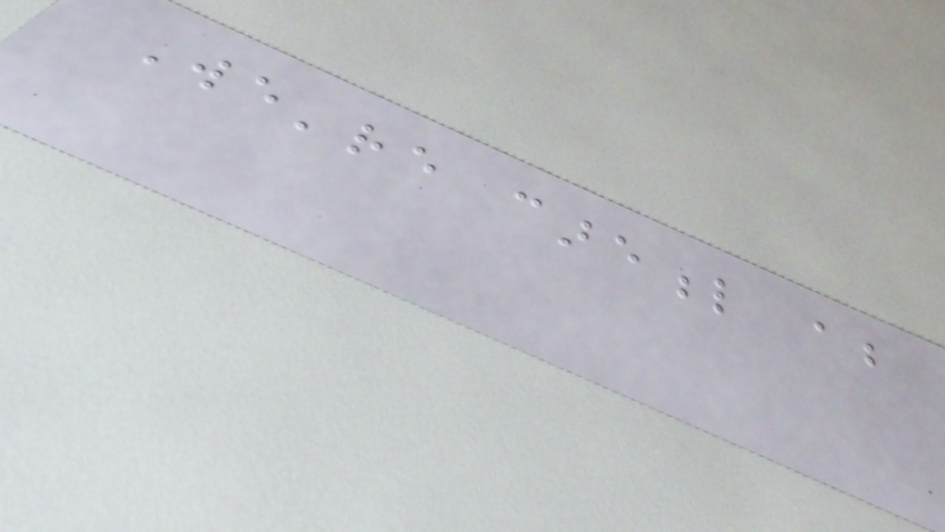We're careful about
